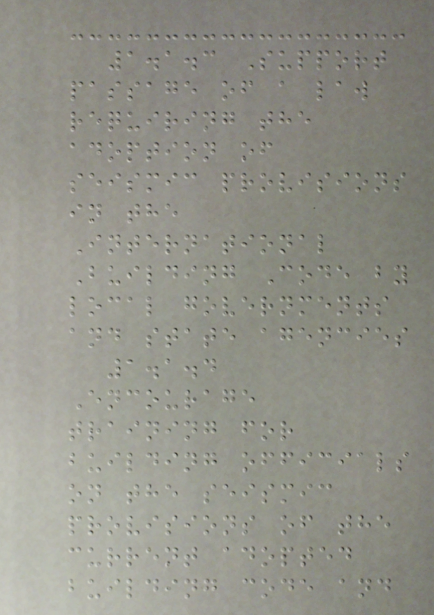1.1.3 Support
passage of a law
requiring the
adoption of
seismic provisions
in the
International
Building Code by
local governments
and state agencies
1.1.4
Encourage
training for
building officials
on the seismic
provisions of the
current adopted
building code and
